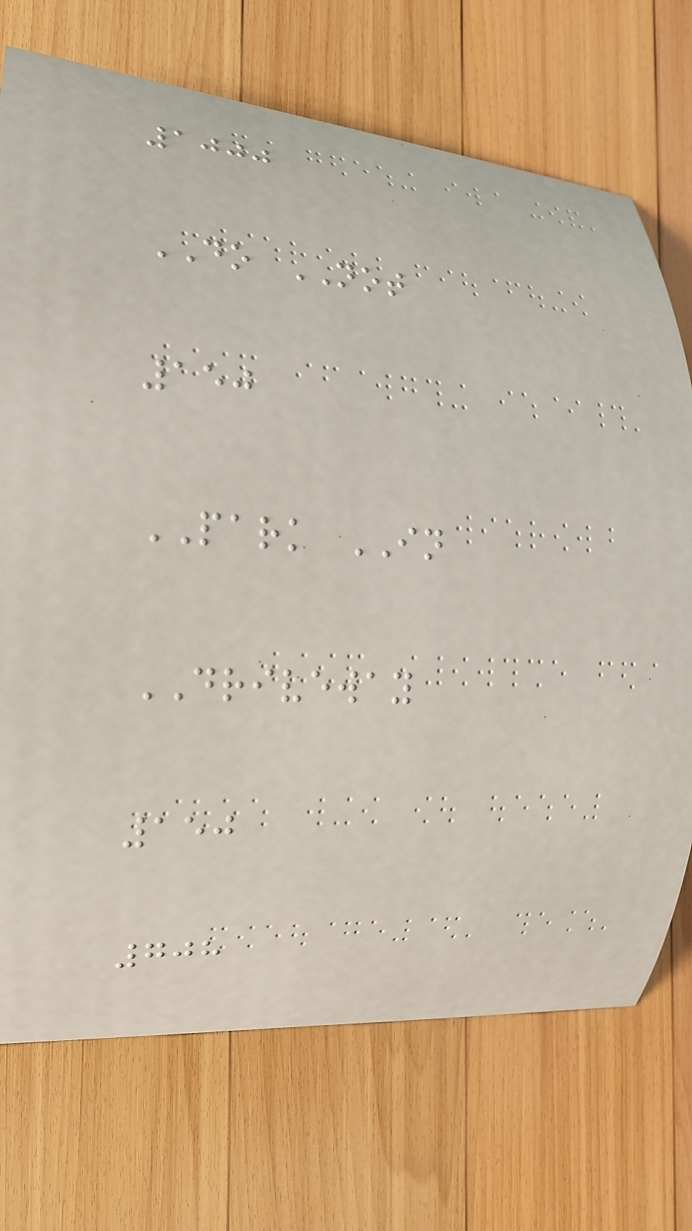1000
DO NOT
150
PARK IN
DRIVEWAY
150
708
